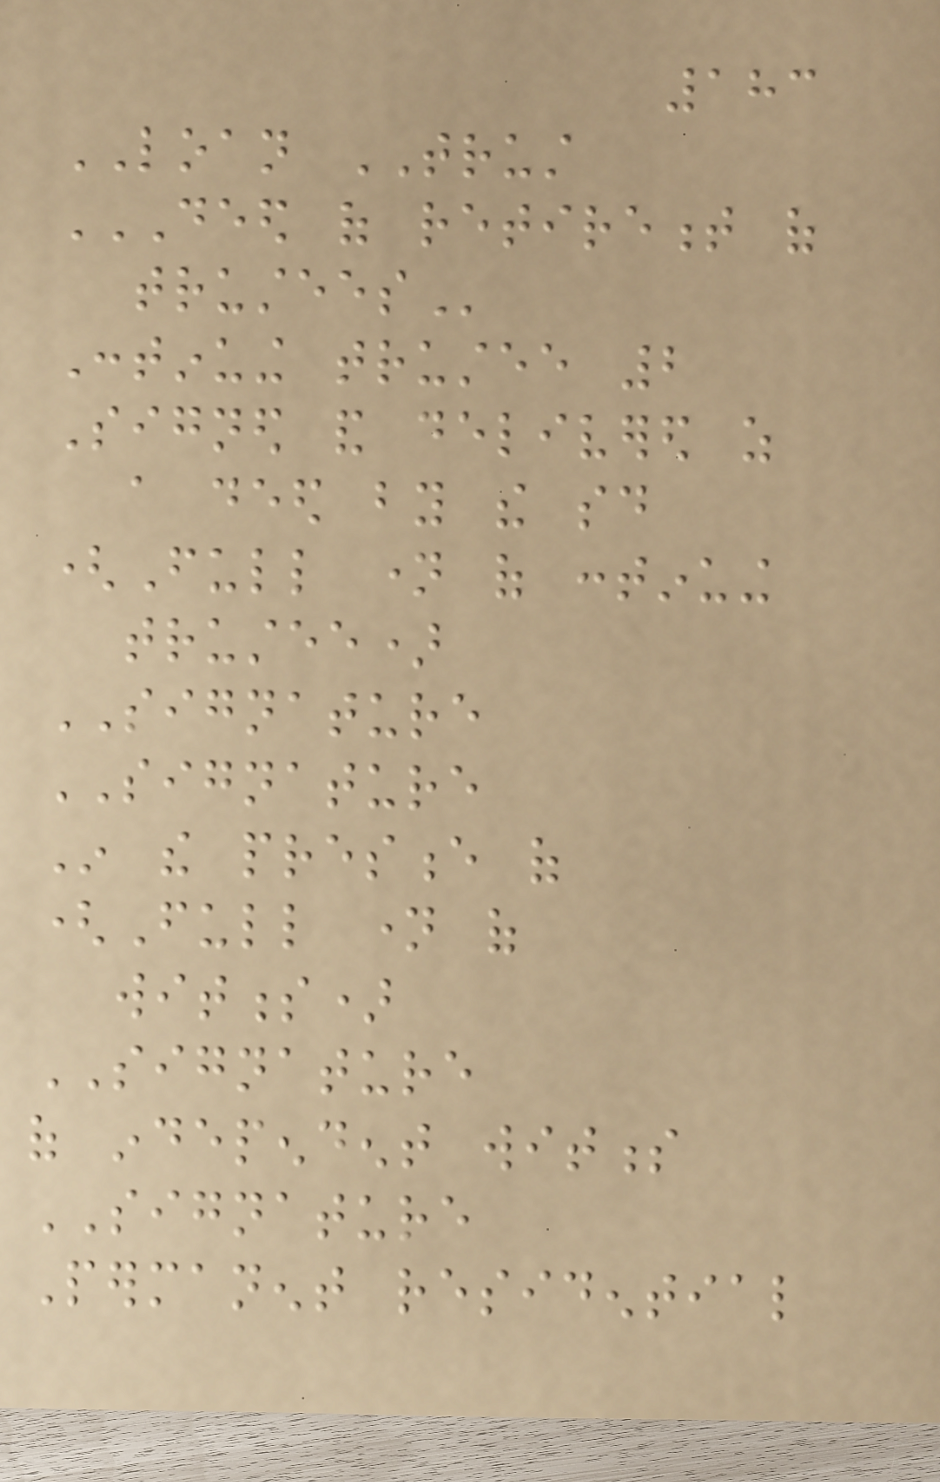183
LOAN TRUST
DEED OF RETIREMENT OF
TRUSTEES
Continuing trustee 2
Signed and delivered as
a deed by the said
(Full name of continuing
trustee)
SIGNATURE
SIGNATURE
In the presence of
(Full name of
witness)
SIGNATURE
of independent witness
SIGNATURE
Permanent residential
